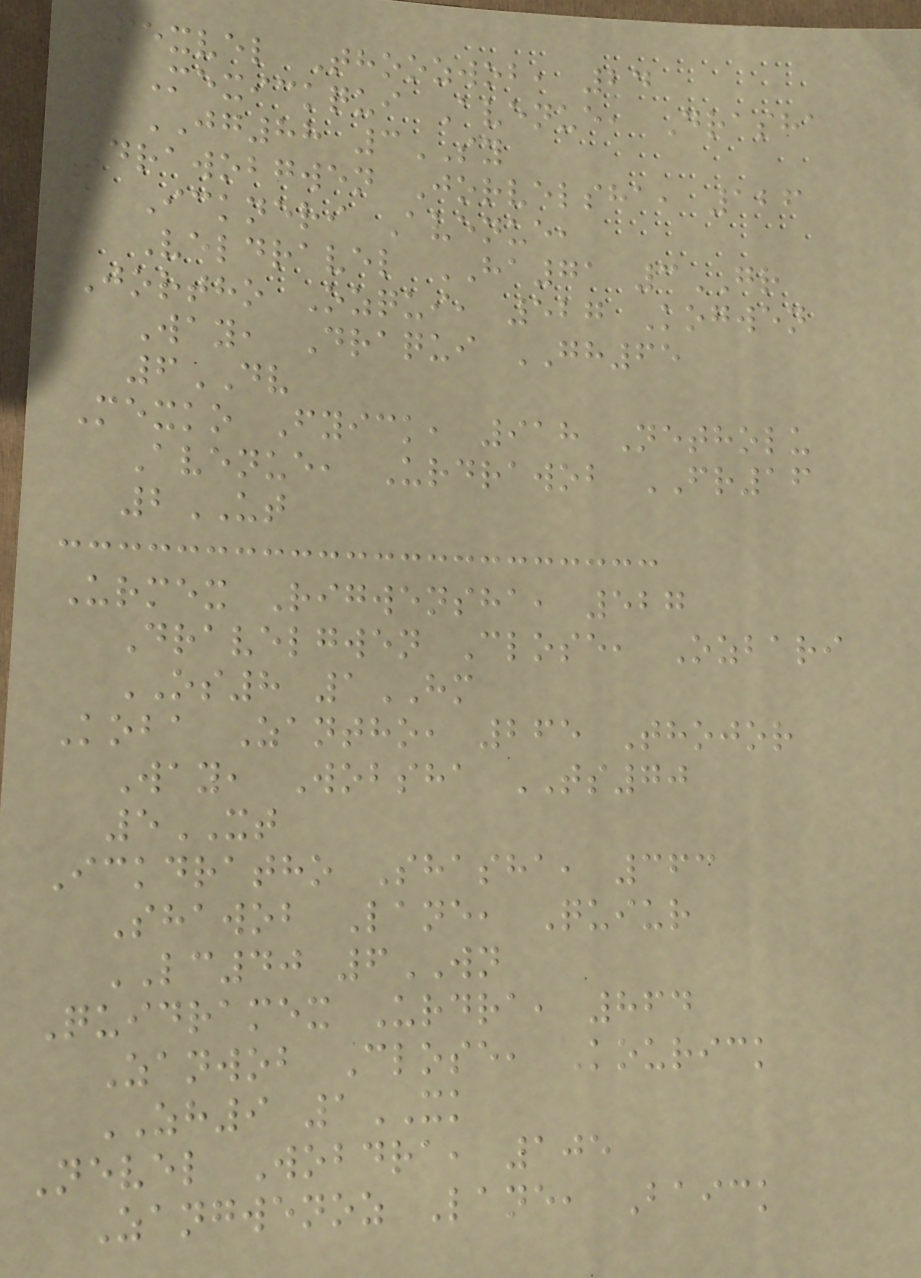Mexvel Thoozwob, 24
Mexickqui Avenue, Drasha
JG88 3SY
Drawobgwen Jorvelsha, 126
Ickneri Avenue,
Veldravel HA71 3GR
Jortho Ozqui, 527 Kogwen
Way, Draqui GH65
6DV
Mexko Fyick, 918 Netholu
Avenue, Urdrawob FR16
2UT
Urmex Rigwensha, 527
Dravelgwen Close, Ozbari
OS8 1HM
Koba Zantho, 265 Thojor
Way, Wobsha TS70
5XT
Ickdratho Shasha, 363
Shawob Lane, Quiur
LC40 6WN
Quidramex Urdra, 864
Zanwob Close, Kourick
ZH9 1XK
Nevel Wobdra, 105
Zangwenoz Lane, Baick
